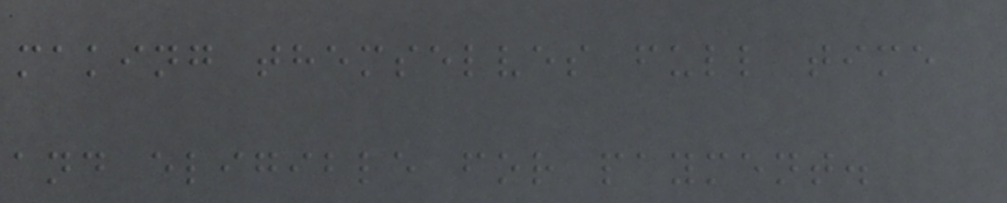making themselves full time
and eligible for payment.
